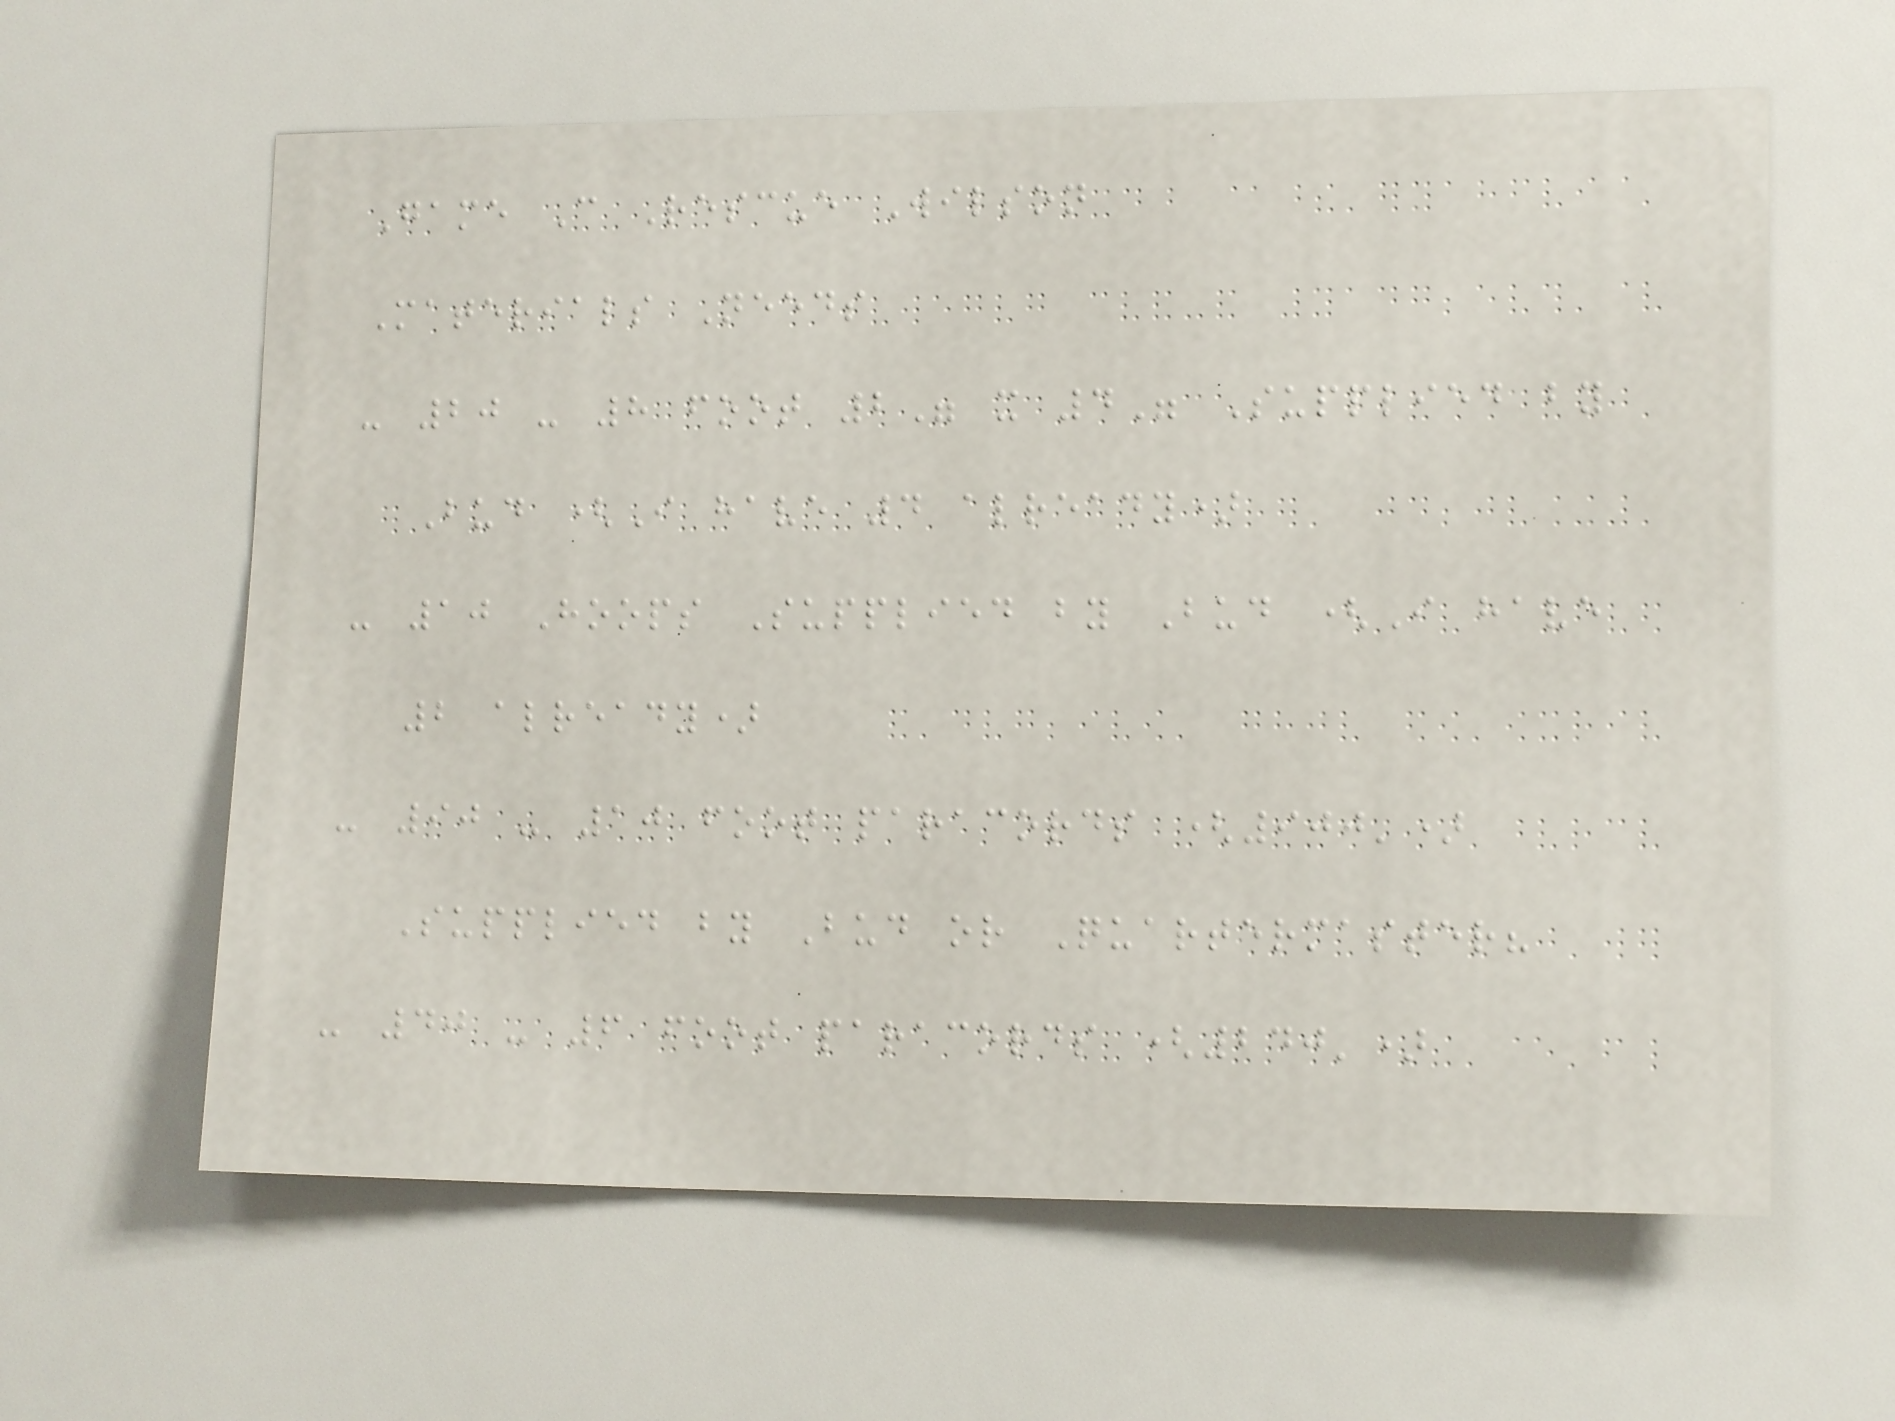Game C Rescue Wilson
Materials Needs
- 20 - 8 foot 2" x 4" Supplied by
Bud (I have 4 already)
- 10 Hoops Supplied by Bud (I have
2 already)
- 90 - 10 foot paracords (900')
Supplied by Bud or Quartermaster?
- 40 - 6 foot paracords (240')
